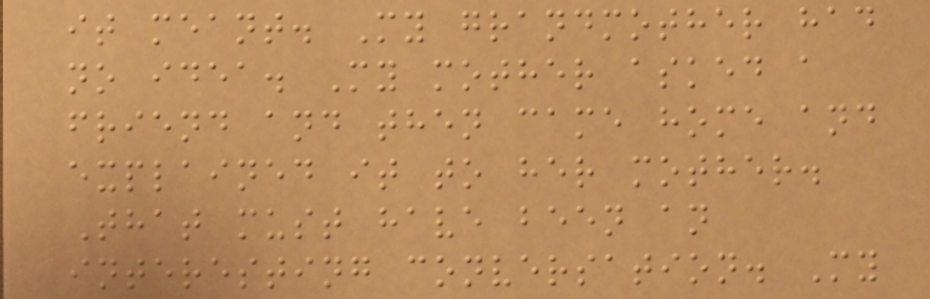it meant. My grandmother had
no idea. My mother asked a
friend and then came home and
explained it to her mother.
That must have been an
interesting conversation. My
